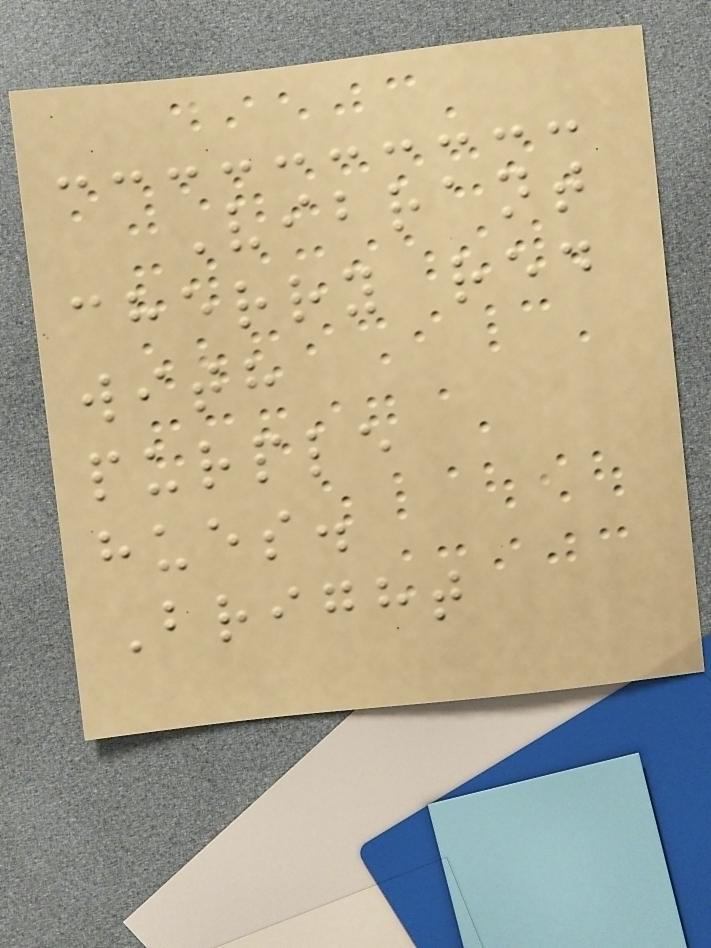Vibrant
cherry red
with
purple
hues.
Bright
